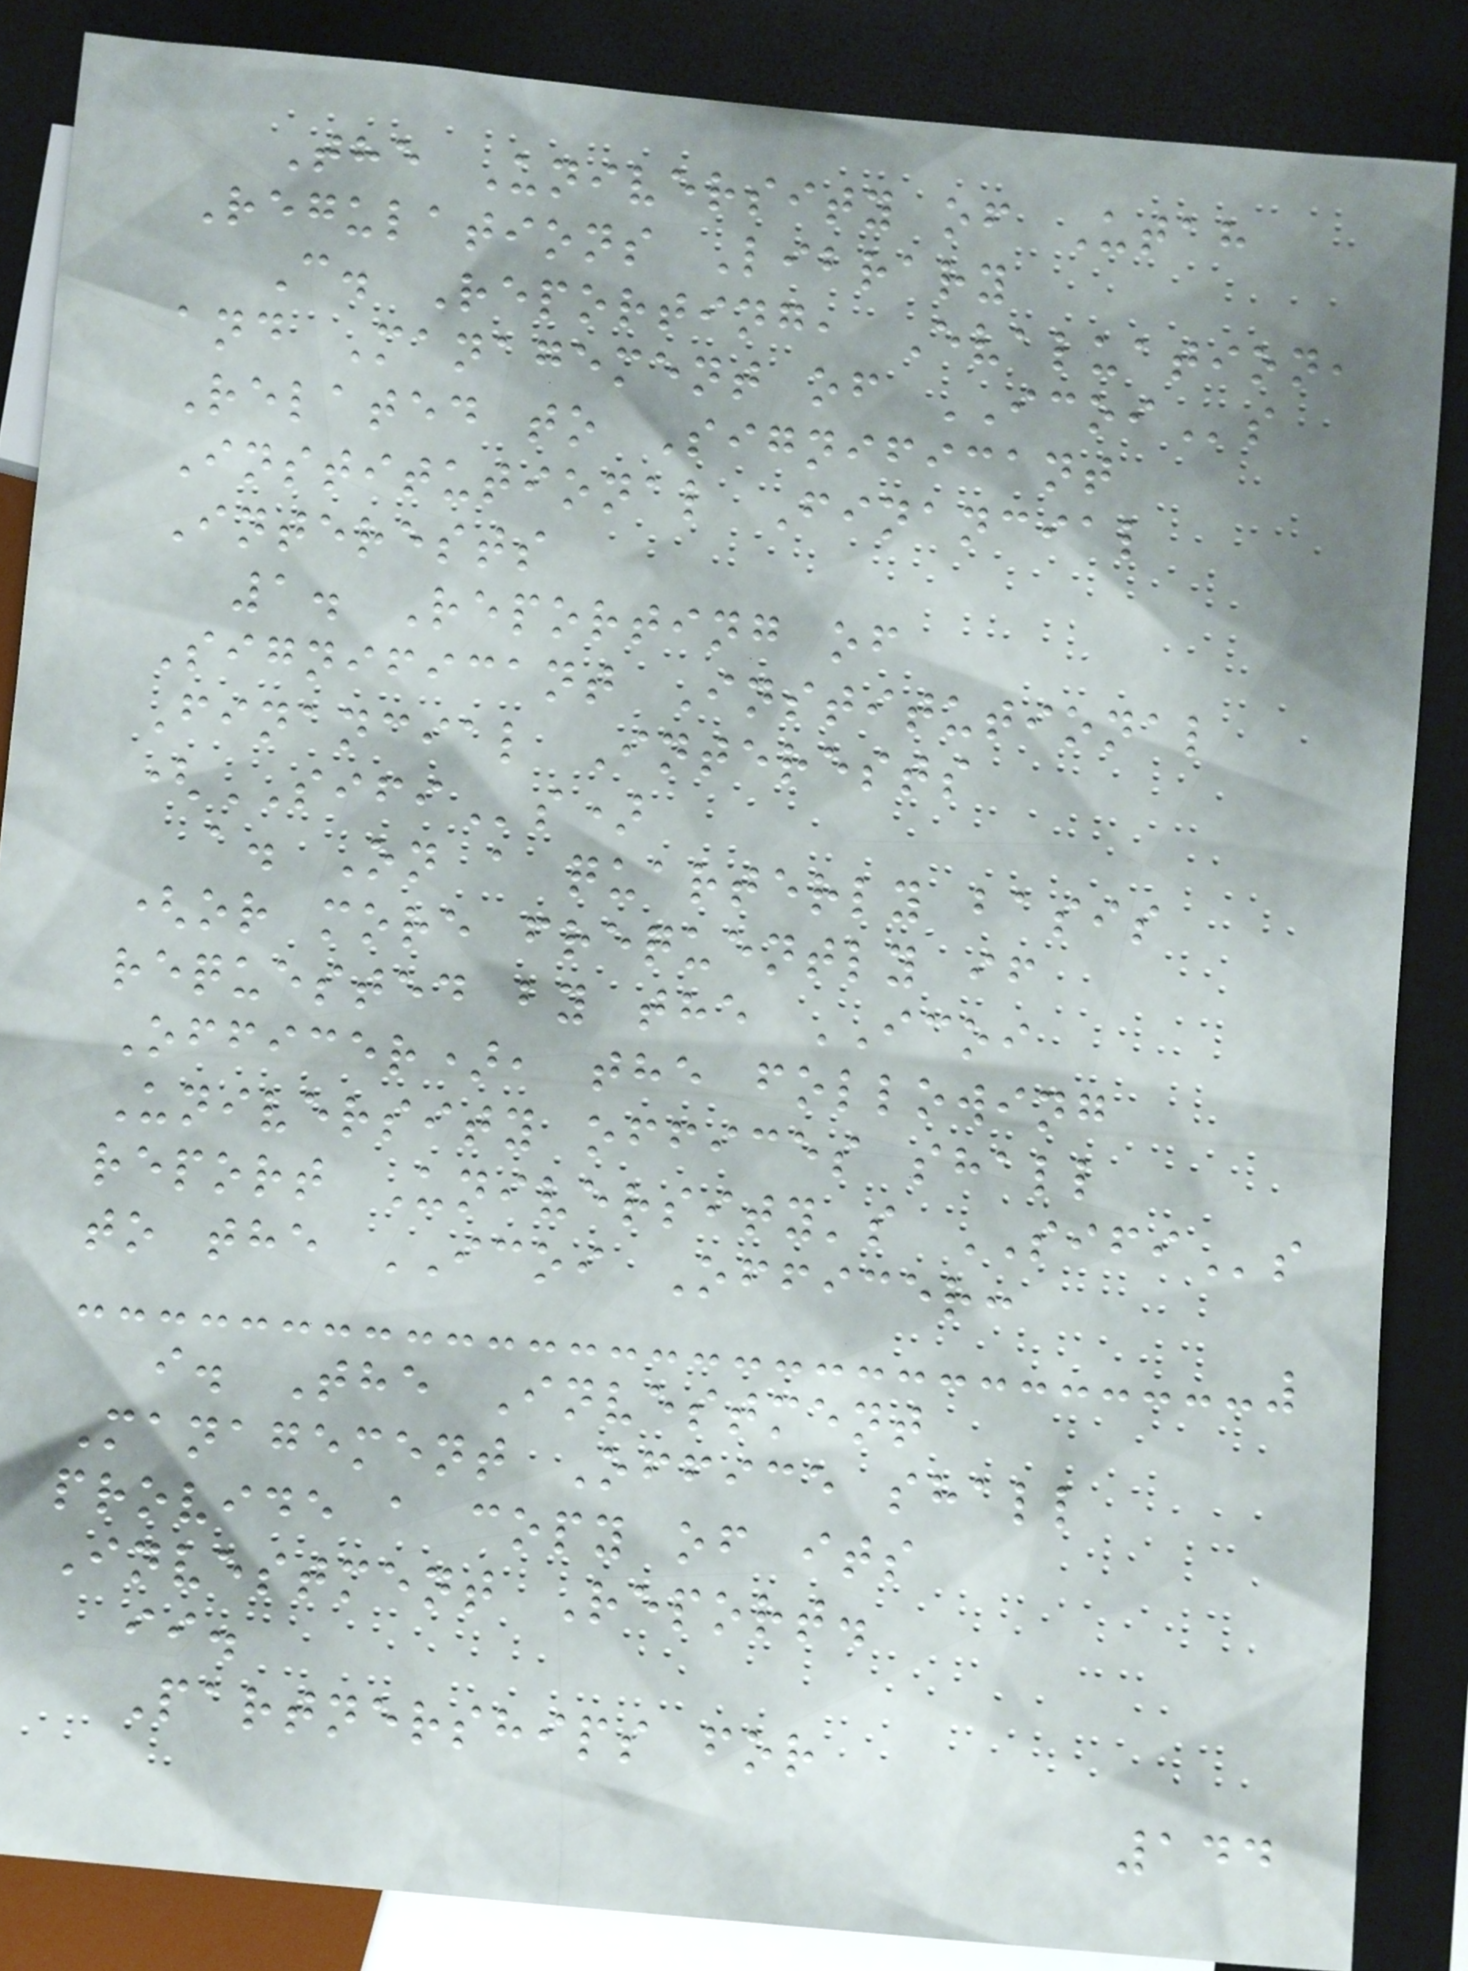The University of Utah
Regulations Library
C. Reporting, Evaluation,
and Management of ICOIs
Related to Significant
Institutional Financial
Interests
1. Reporting of
Significant Institutional
Financial Interests
(SIFIs)
a. On a quarterly basis
(or more frequently if
requested by the ICOI
Officer), the following
University offices shall
report University's SIFIs
to the ICOI Officer:
i. The Investment
Management Office shall
provide a copy of its
Investment Report.
ii.
Partnerships for
144
